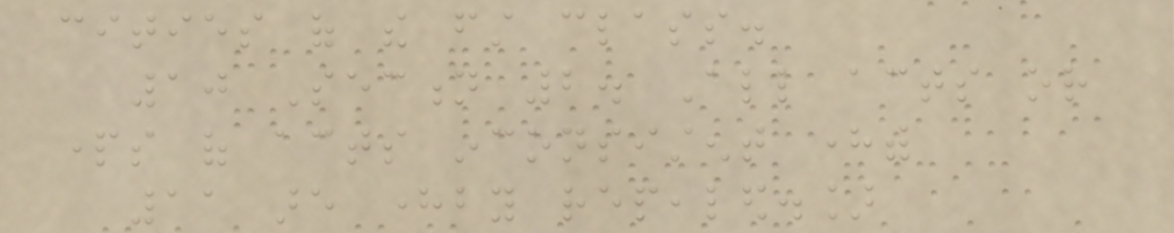cities of the first class.
10 Section 2. All acts or
parts of acts inconsistent herewith
11 are hereby repealed.]
